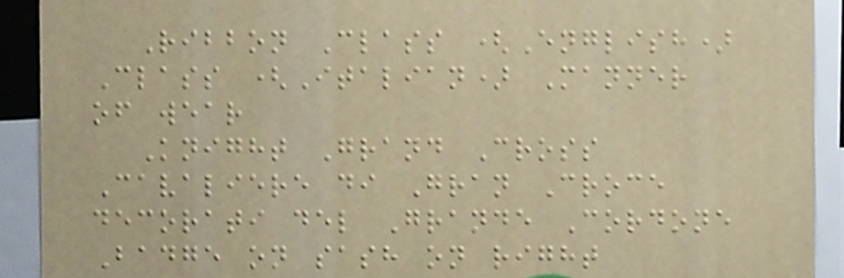Ribbon Class (English)
Class (Italian) Manner
of wear
Knight Grand Cross
Cavaliere di Gran Croce
decorati del Grande Cordone
Badge on sash on right
